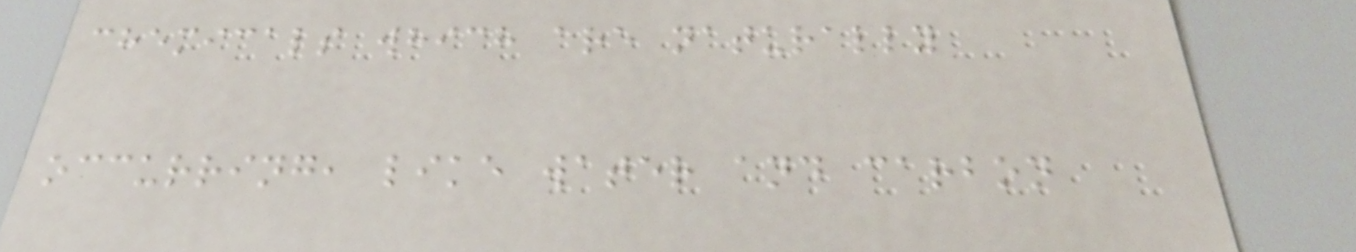chemicals which are naturally
occurring, like water and carbon
